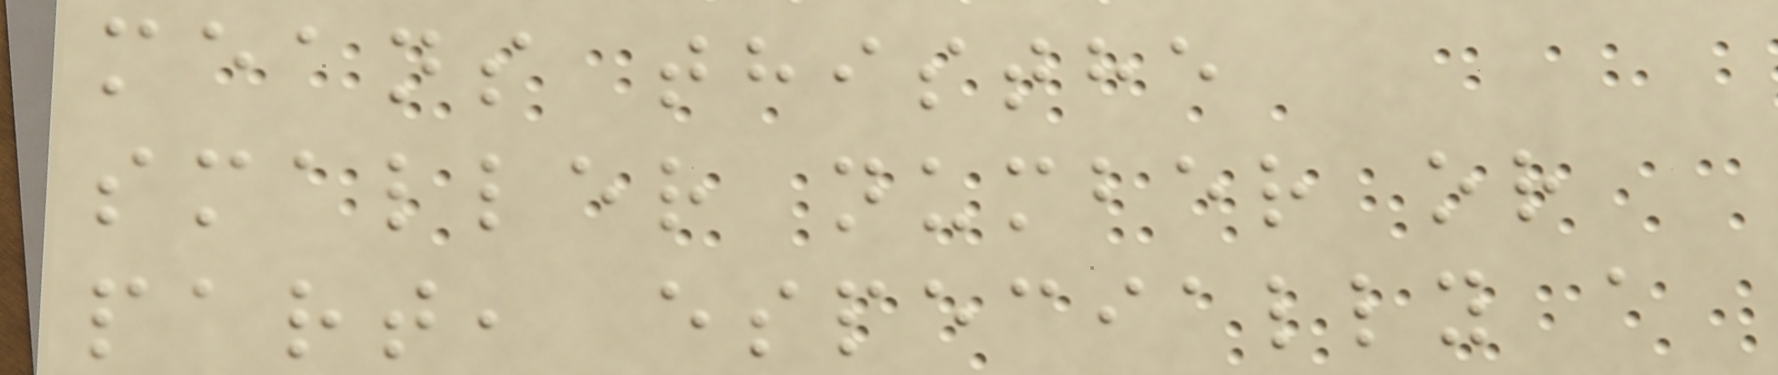means thisthe
smaller number or
part, especially a
